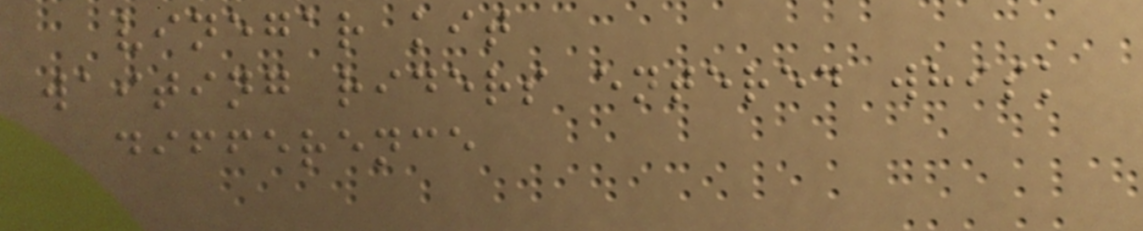vinegar kit
waiting riders entered whisk
difference
